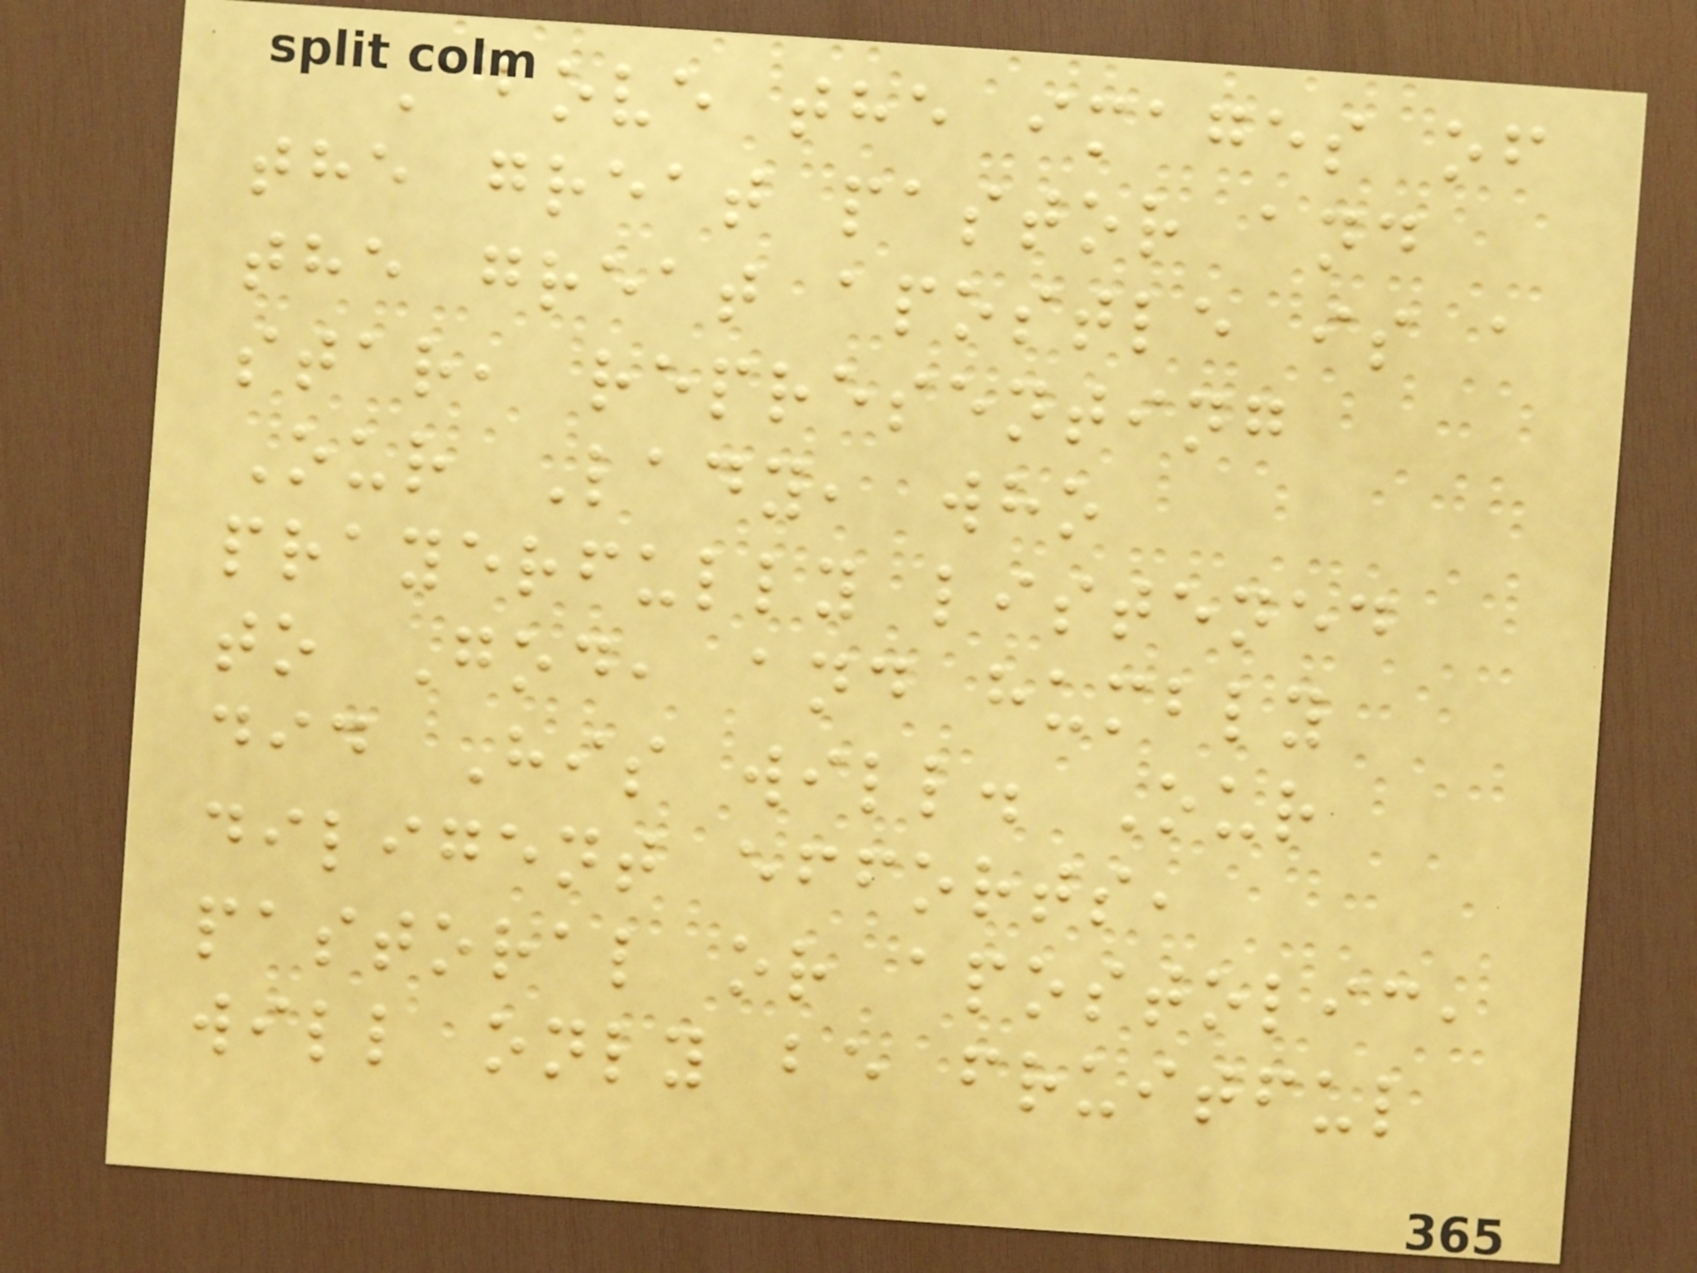Above the images of
the great pastor and
the great apostle is a
star, representing
Our Lady, who
prayerfully listened
to God, and humbly
did His will. Our
diligent efforts,
pastoral or apostolic,
will only be fruitful
